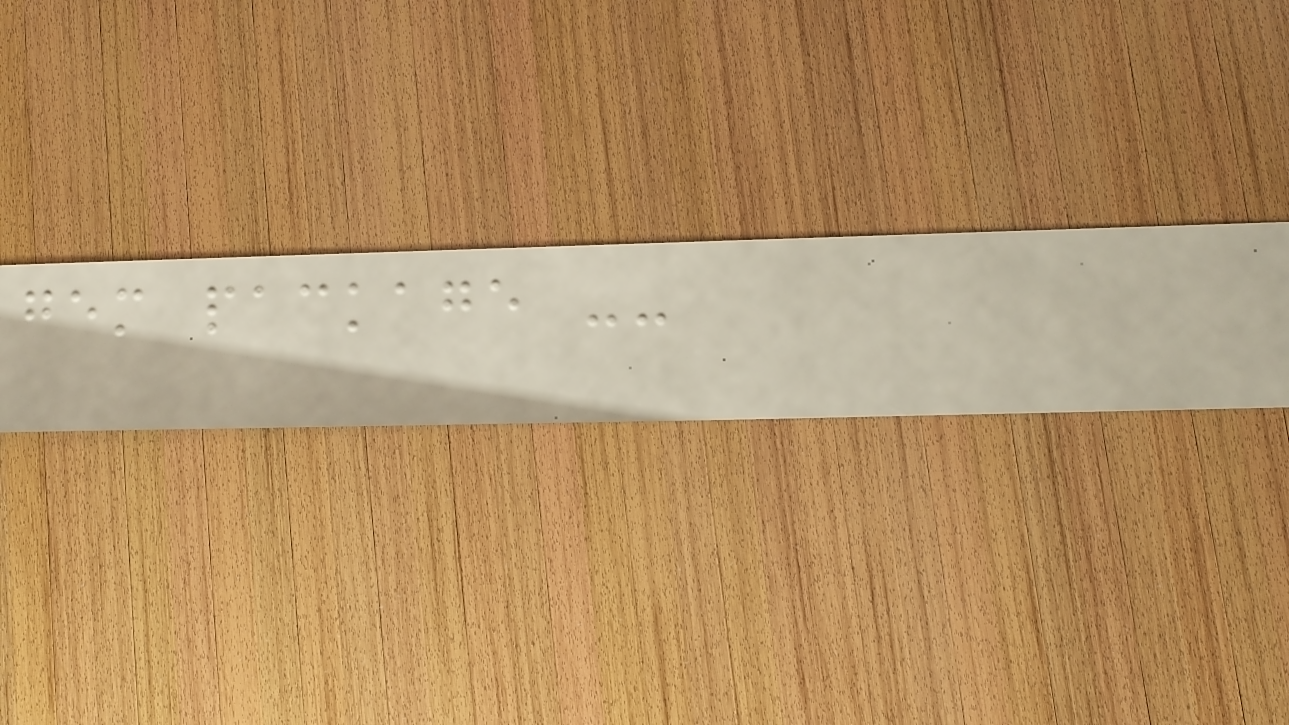gem package --
